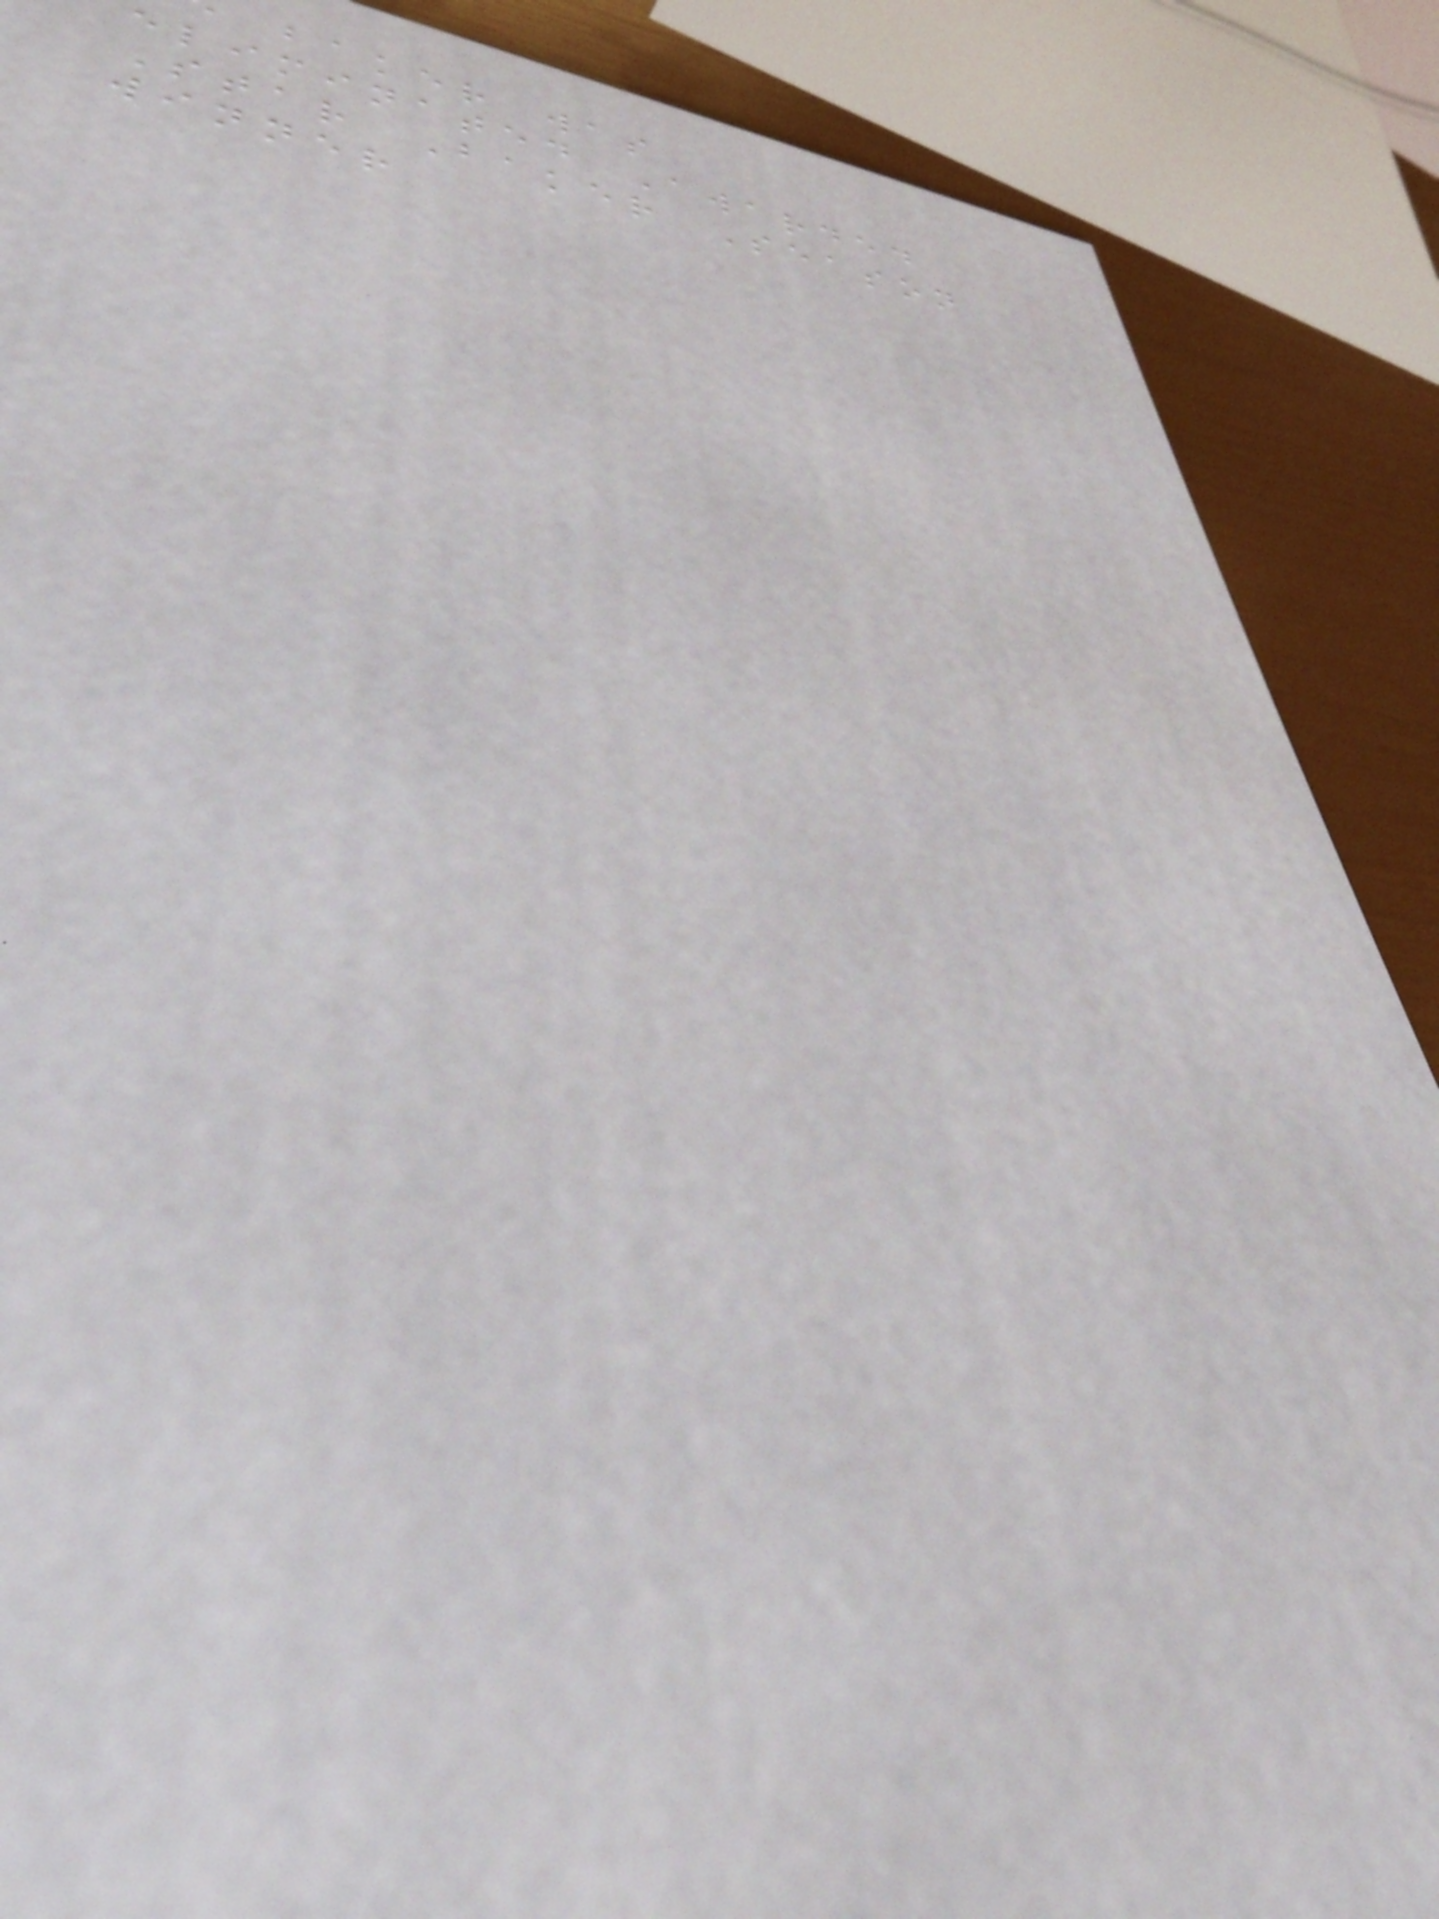baker was
eliminated Awarded
Star Baker Season
winner
